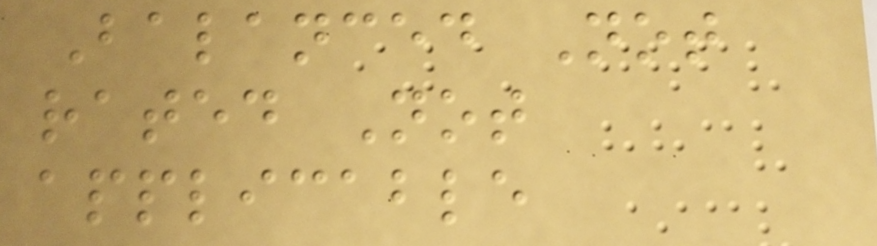Balanced Not
rated Not
applicable
